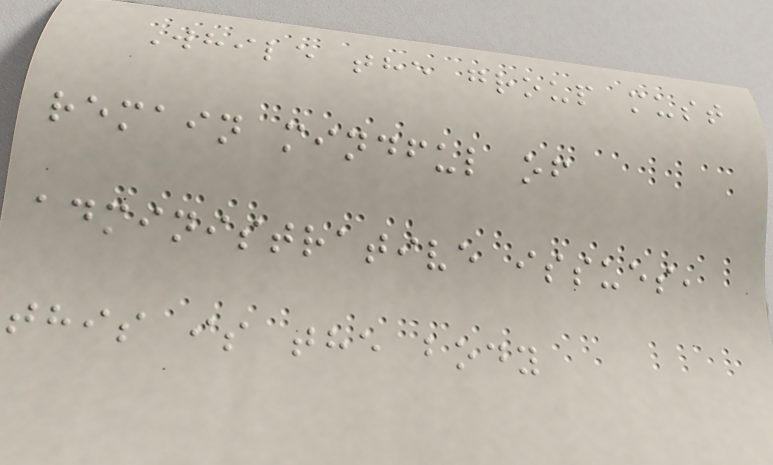While the group must
remain mindful of
administrative issues,
this is the body
